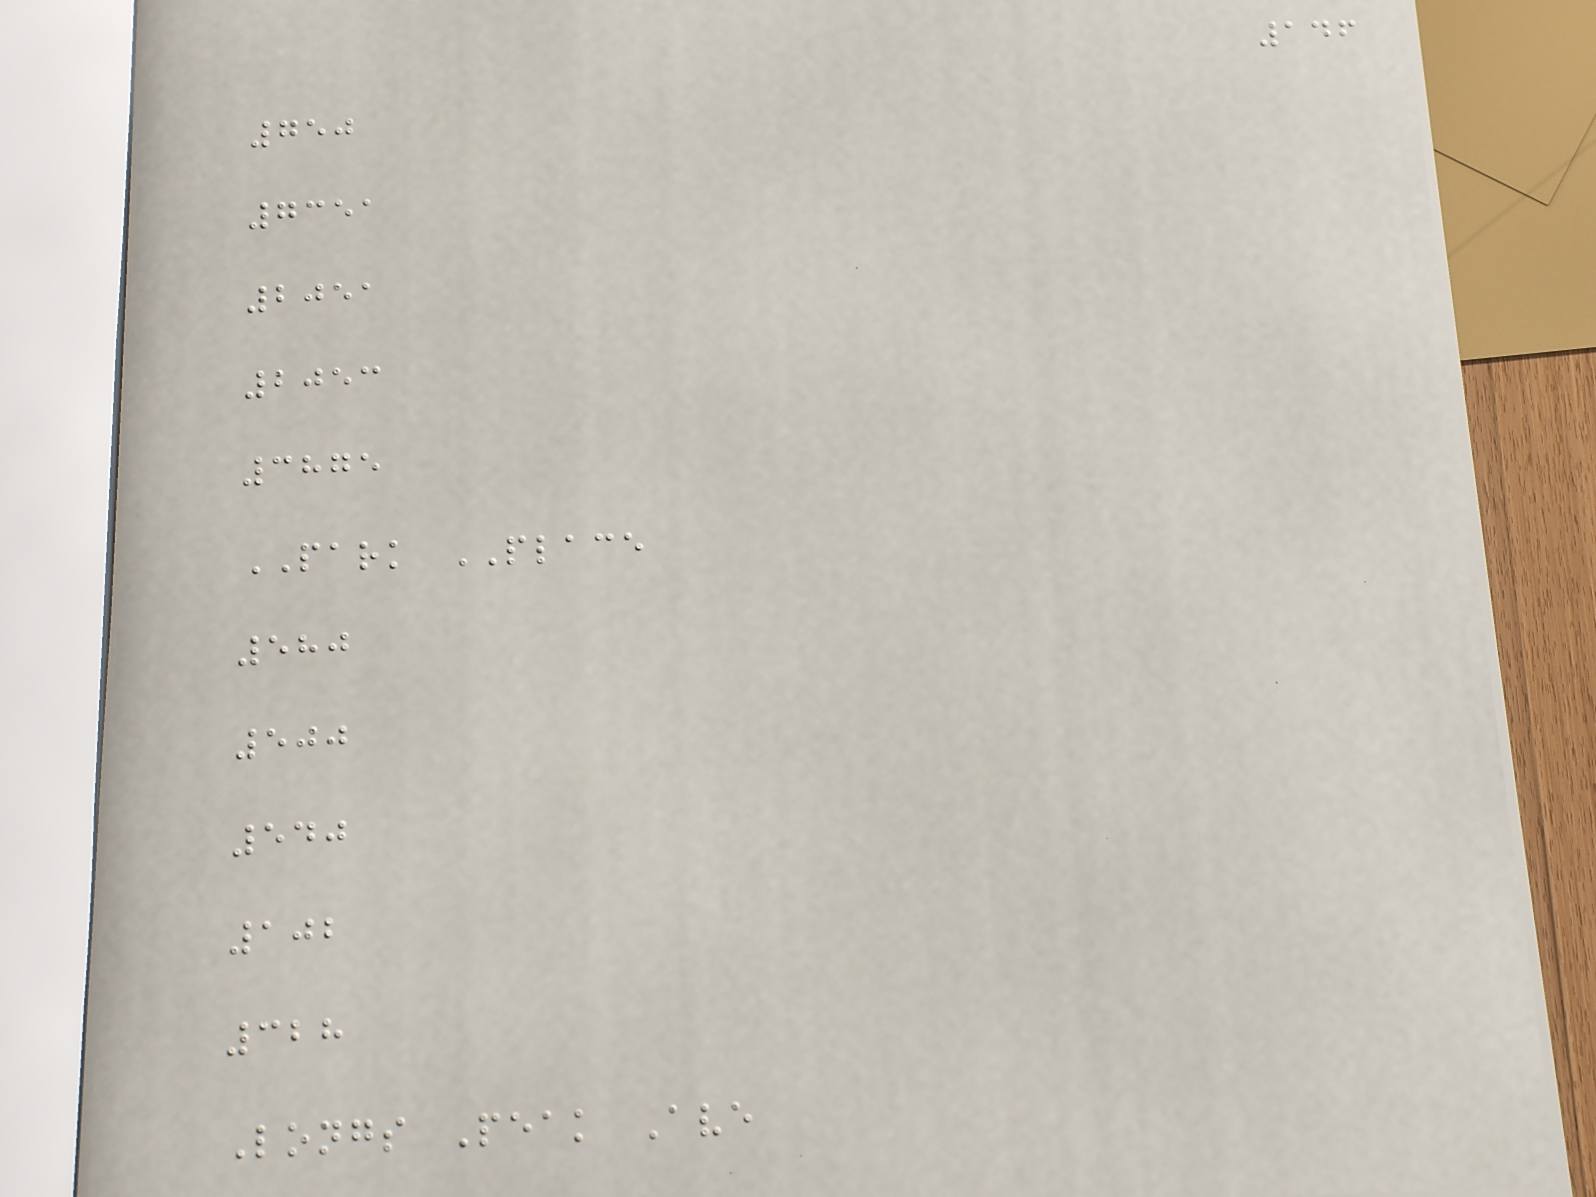146
750
7351
2051
2053
3875
PARK PLACE
580
500
540
102
328
Longs Peak Ave
